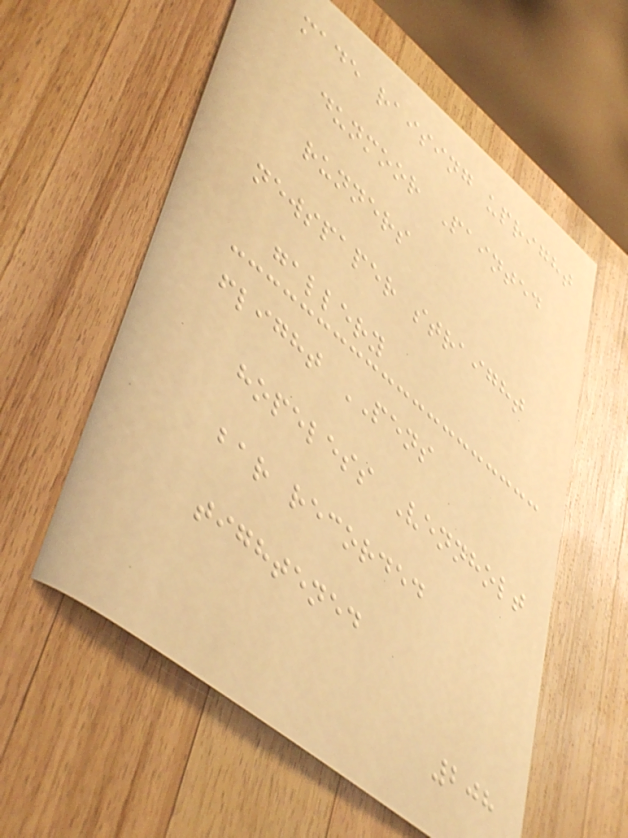made raising upright
dunmoor Painted
runners
newspaper straight
gallery
flight PENS
hopeless Vennholt
bar recorded
tightened
208
